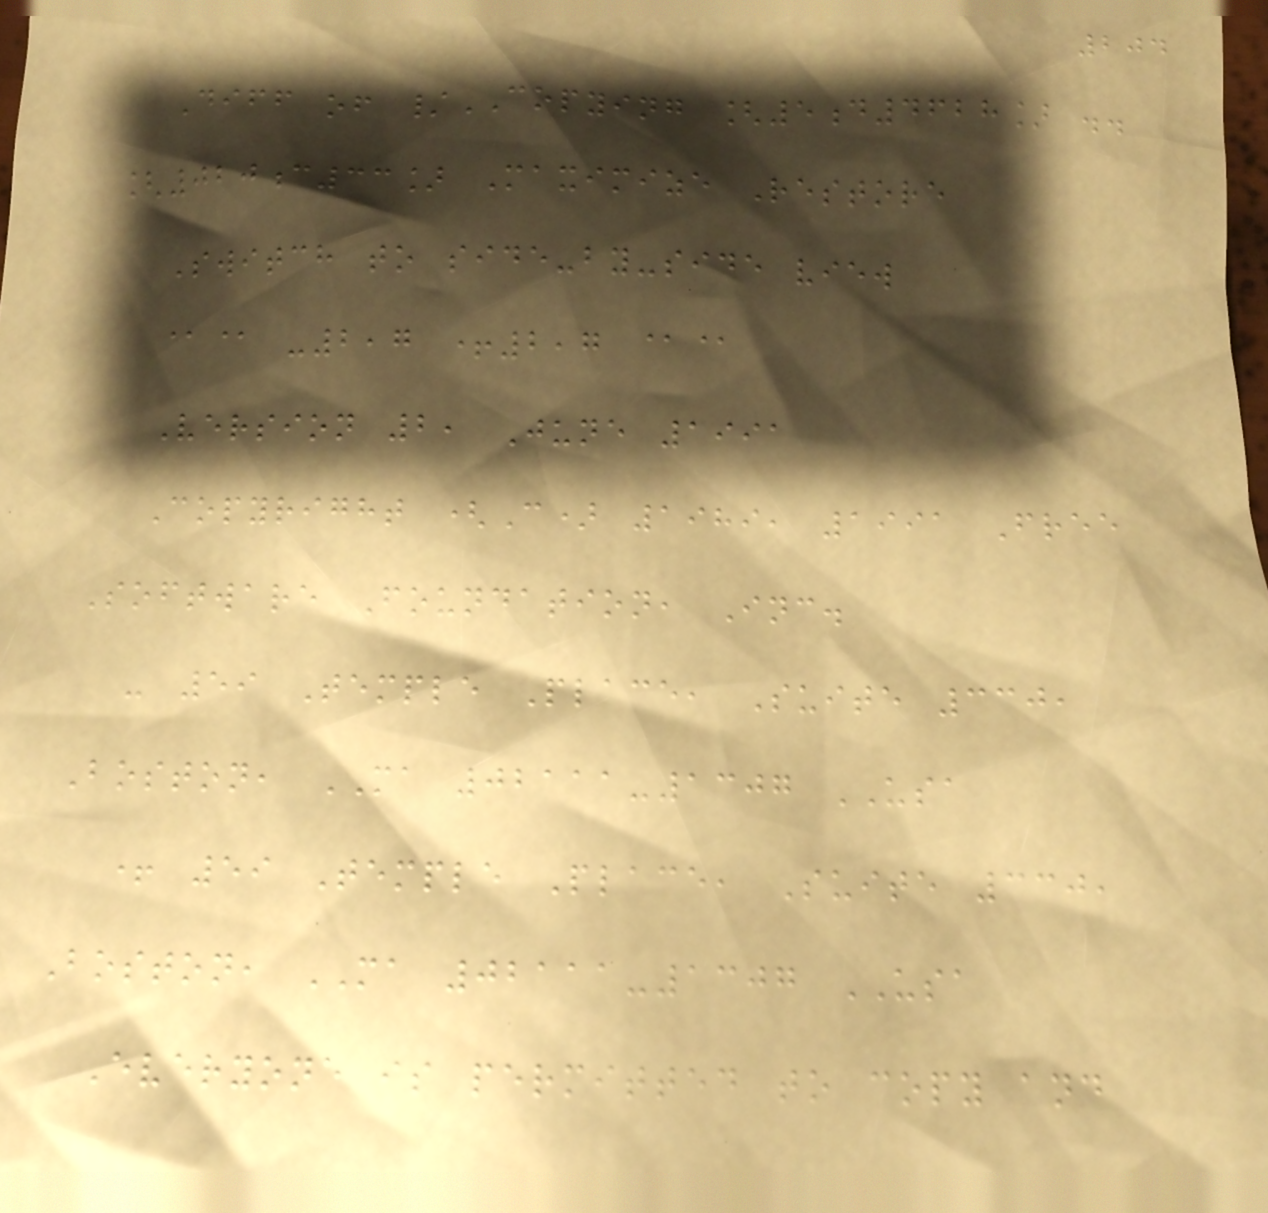204
Diff of /COPYING [5d4628] ..
[020c33] Maximize Restore
Switch to side-by-side view
@@ -2,7 +2,7 @@
Version 2, June 1991
Copyright (C) 1989, 1991 Free
Software Foundation, Inc.
- 59 Temple Place, Suite 330,
Boston, MA 02111-1307 USA
+ 59 Temple Place, Suite 330,
Boston, MA 02111-1307 USA
Everyone is permitted to copy and
